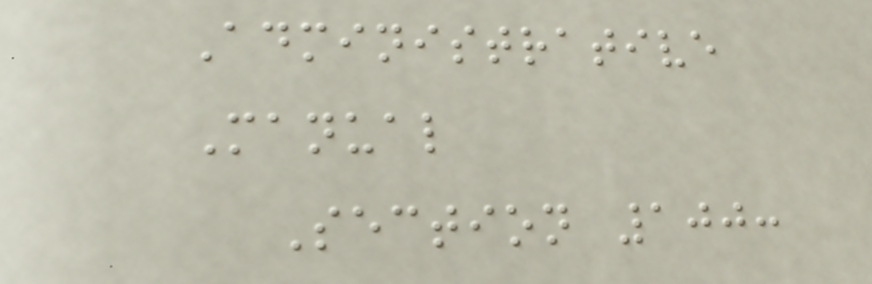Administrative
Manual
Section 100:
